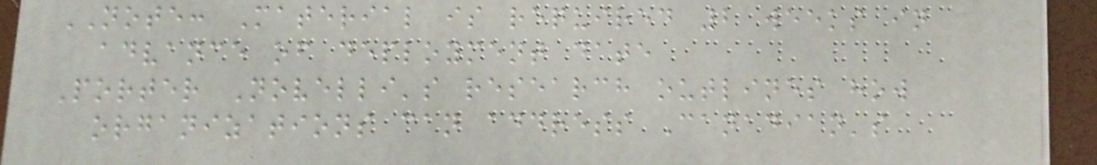NOTE: Material is required 2 weeks in
advance of deployment date
Porter Novelli's research outlines how
organizations can address Canadian's
